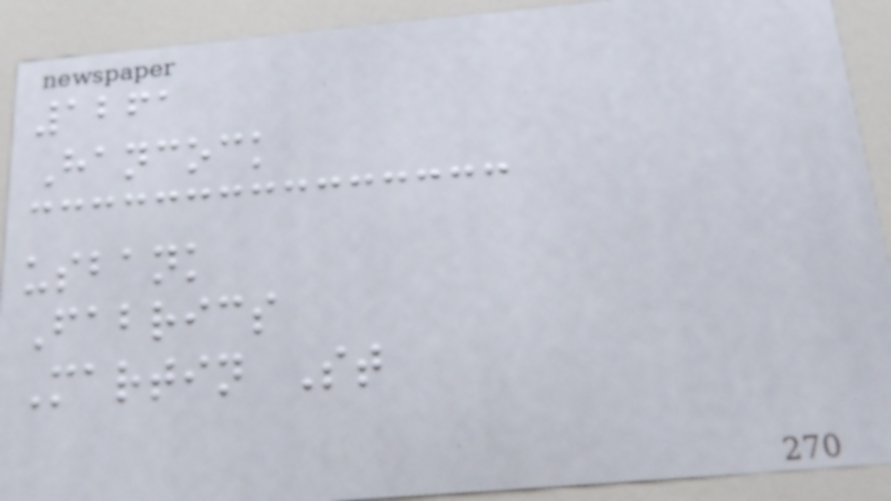1261
Hancock
usbank
Fabrics
Martin St
